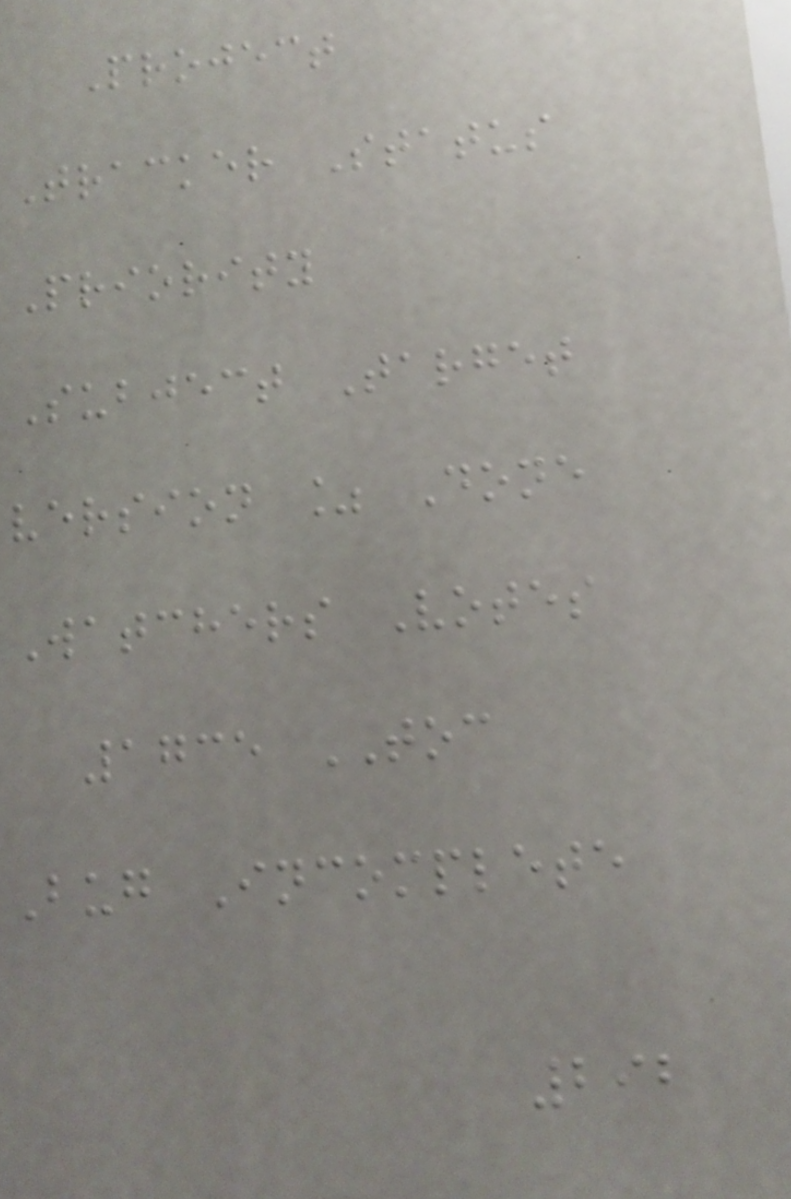Project
Tracker Status
Priority
Subject Target
version % Done
Watchers Votes
1735 TOC
Bug Incomplete
292
